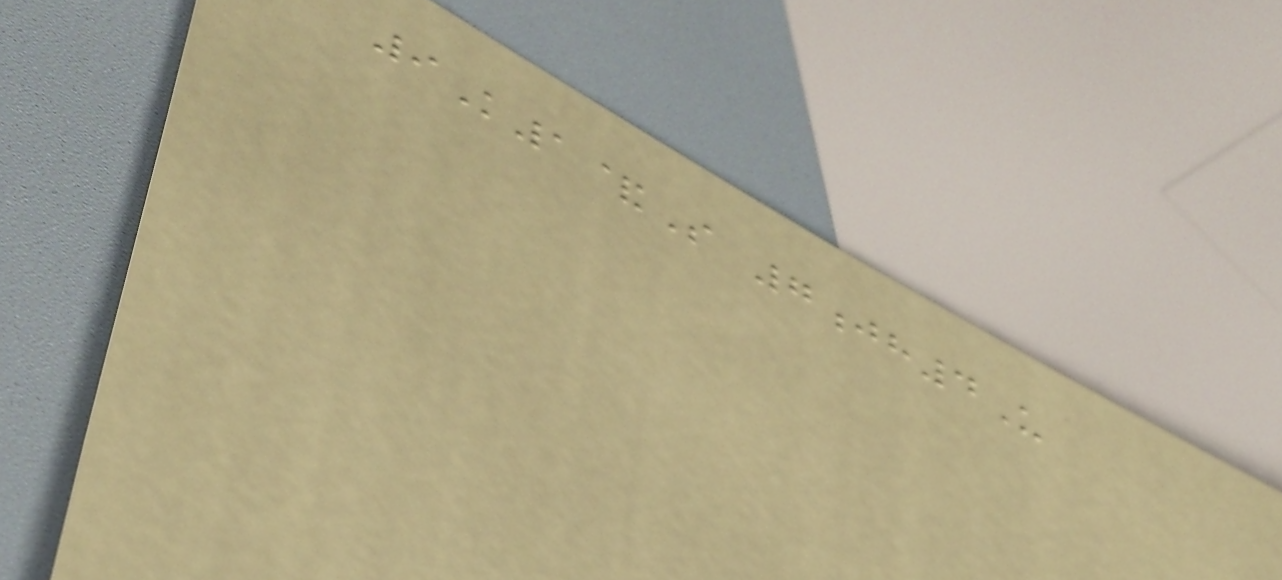9K1&S 7jh4U
